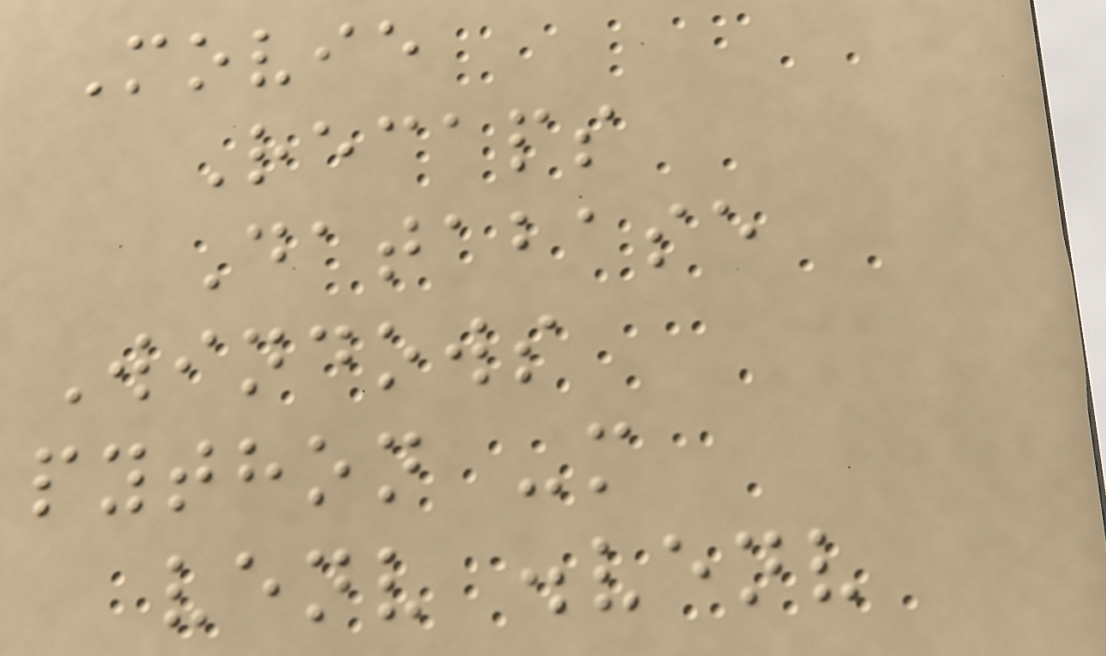Movie
Recaps
Database
Windows
python -m
venv .venv
